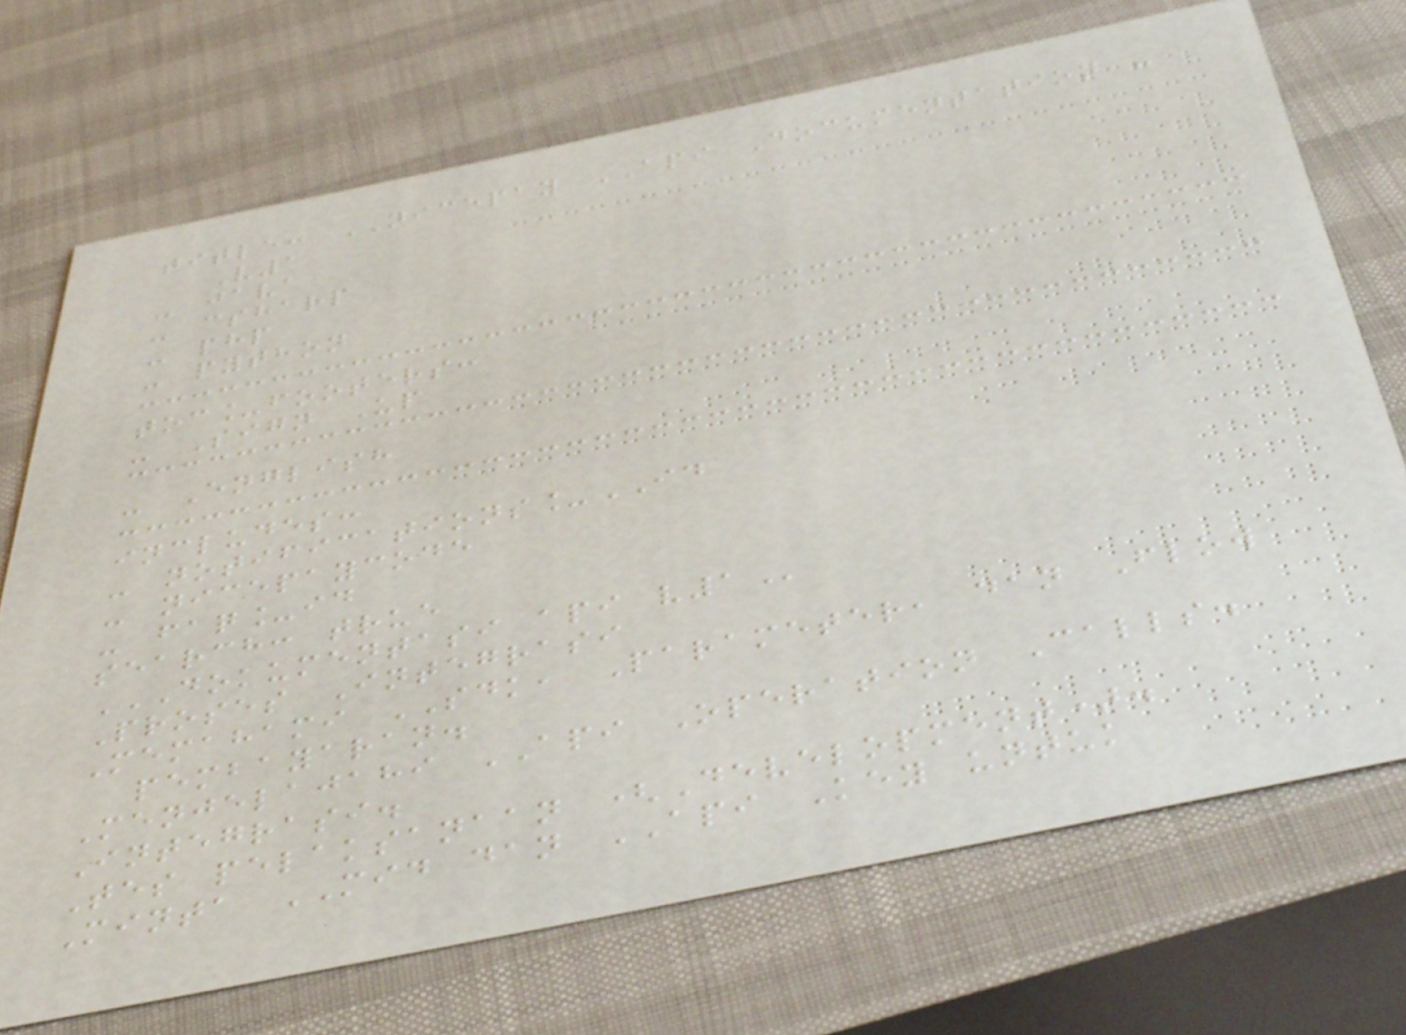title: NICEPAY API Documentation -
V1
- java
- csharp
- php
- python
toc_footers:
- Sign Up
- English
includes:
- notifications_ID
- nicepaycode
- faq_id
search: true
DOKUMENTASI API V1
Proses Integrasi
Memahami SDK, Parameter, dan Flow
pembayaran.
Menjelajahi API Operation Calls.
Integrasi.
Tes pelaksanaan (Development).
Minta MID dan API Key untuk
